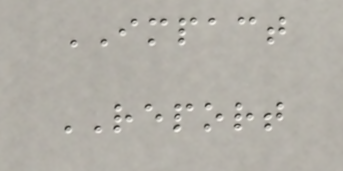IMPACT
REPORT
